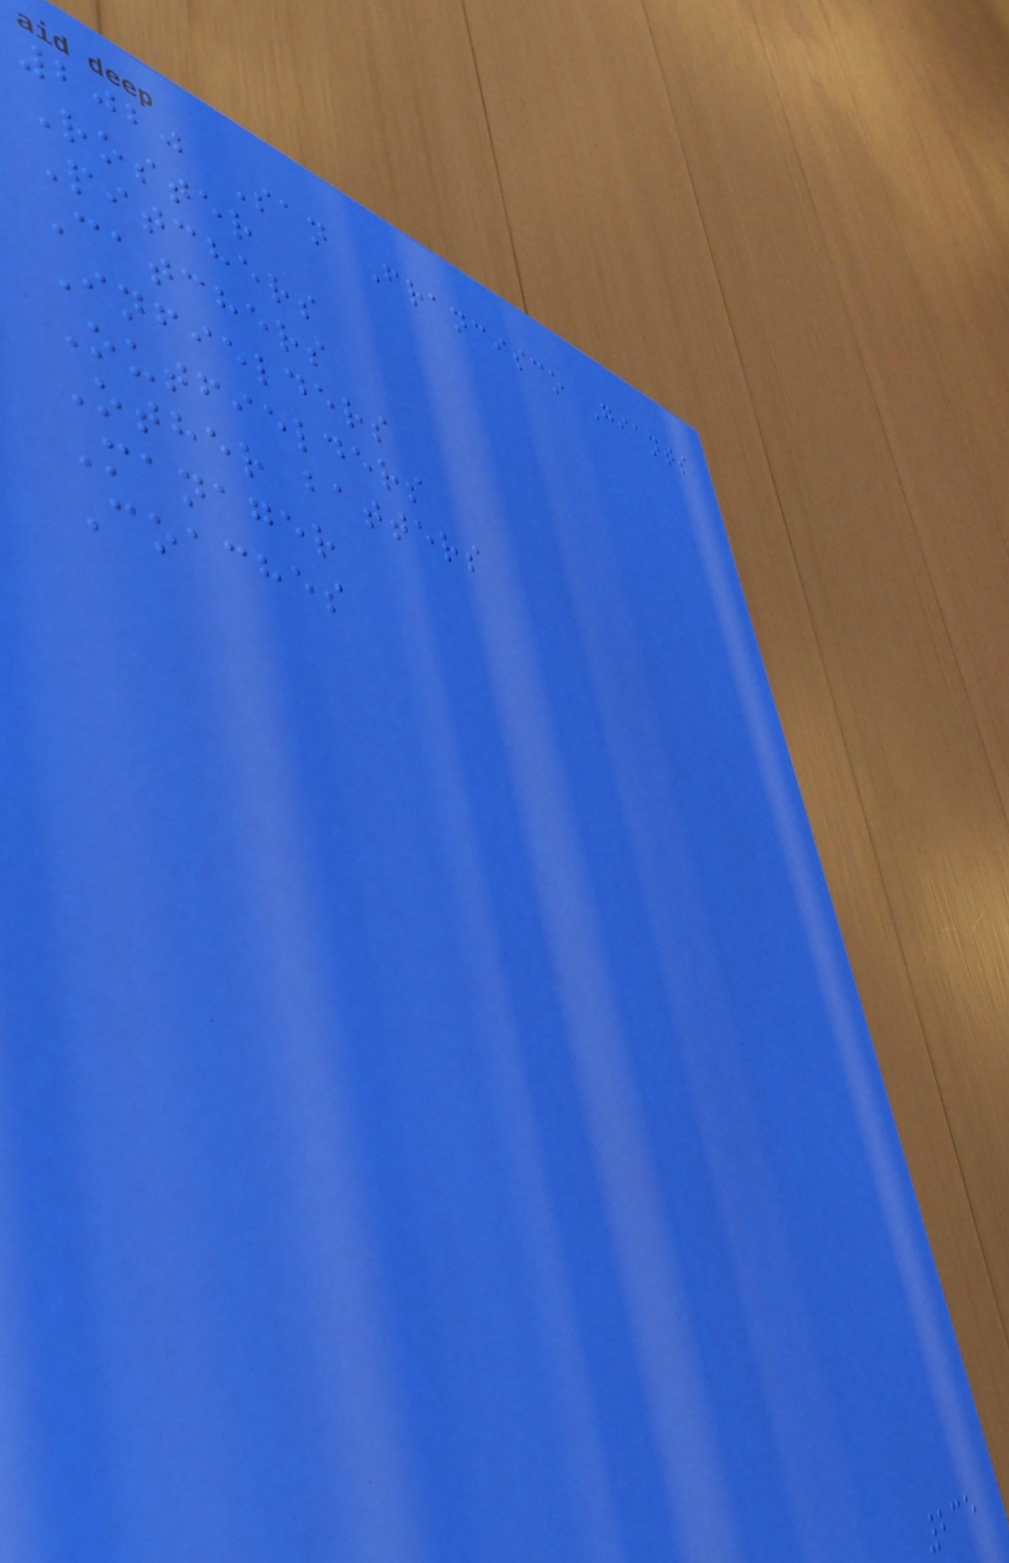2020 San Francisco Giants
Roster
Pitchers
Catchers
Infielders
Outfielders
Other batters
Manager
Coaches
235
